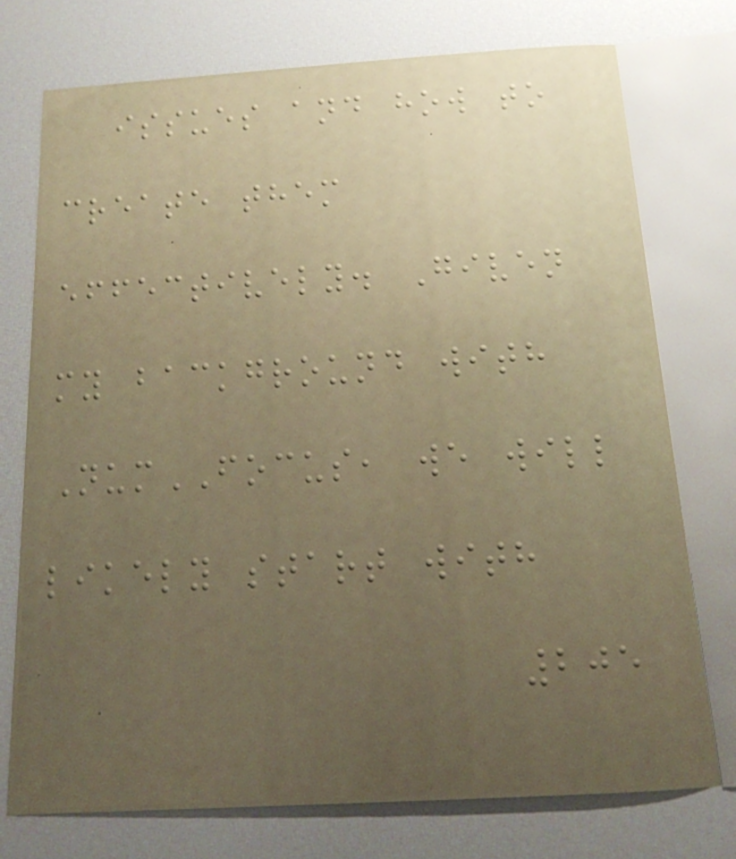issues and how to
create them
effectively. Given
my background with
NumFOCUS, we will
likely start with
205
